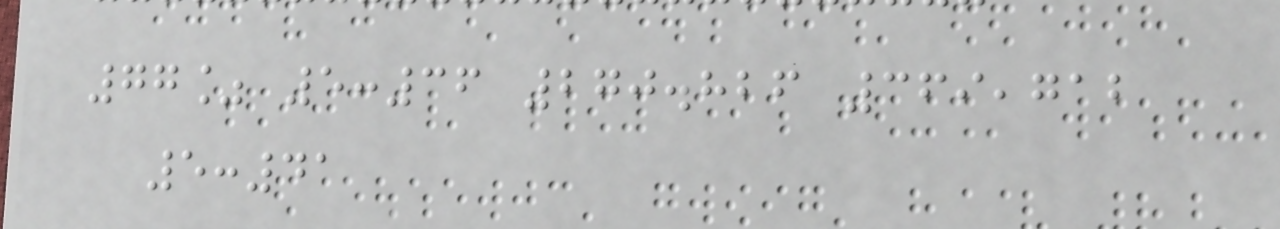77% 5:36 270.826 369,712
5:41
